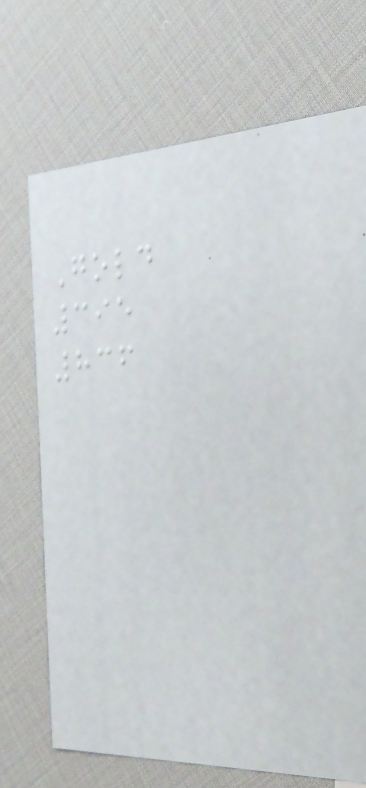Gold
395
836
